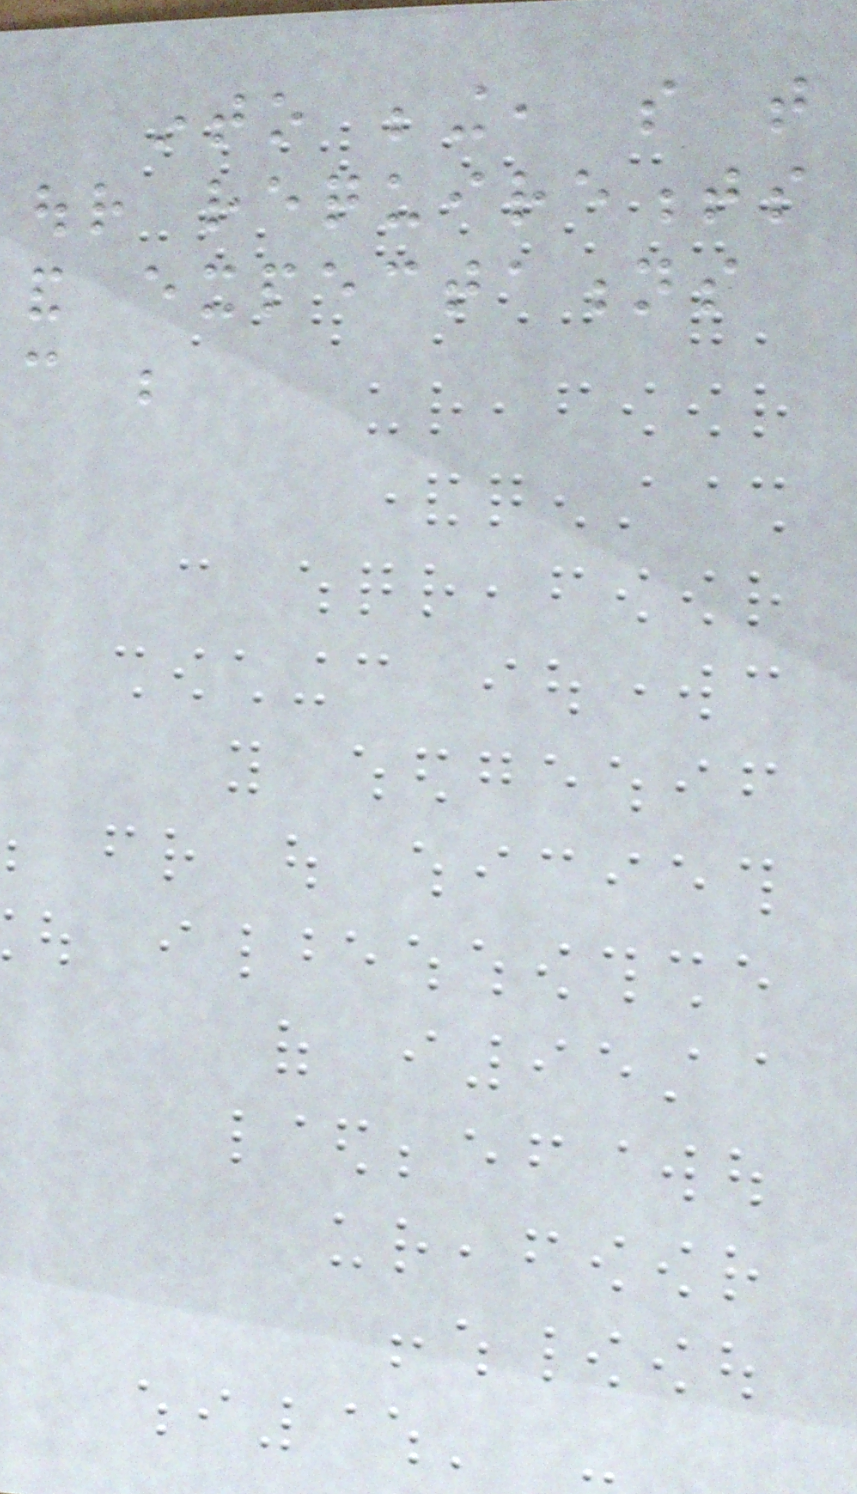into being, so that
our requirements
and expectations
can be
